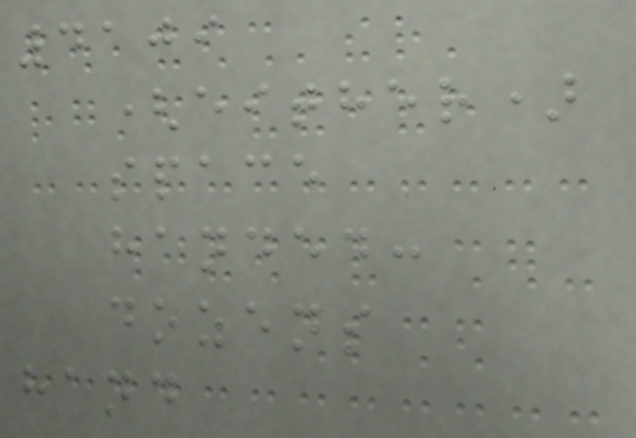4109
(either)
space
handed:
dozens
hand
